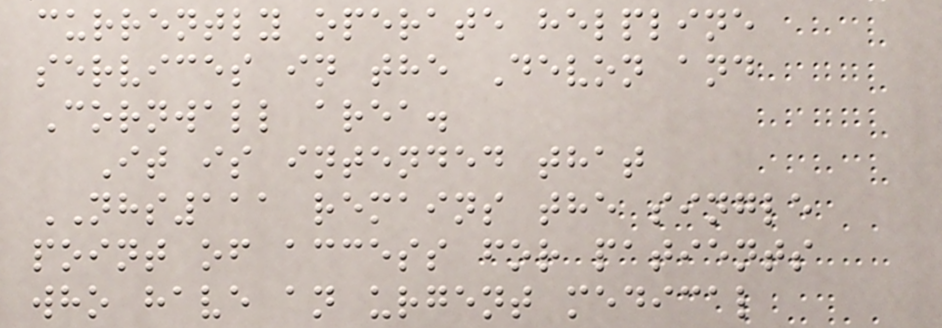currently operate helpline
services in the Devon and
Cornwall area.
It is intended that
NHS111 remains the single
point of access for patients
who have an urgent medical
